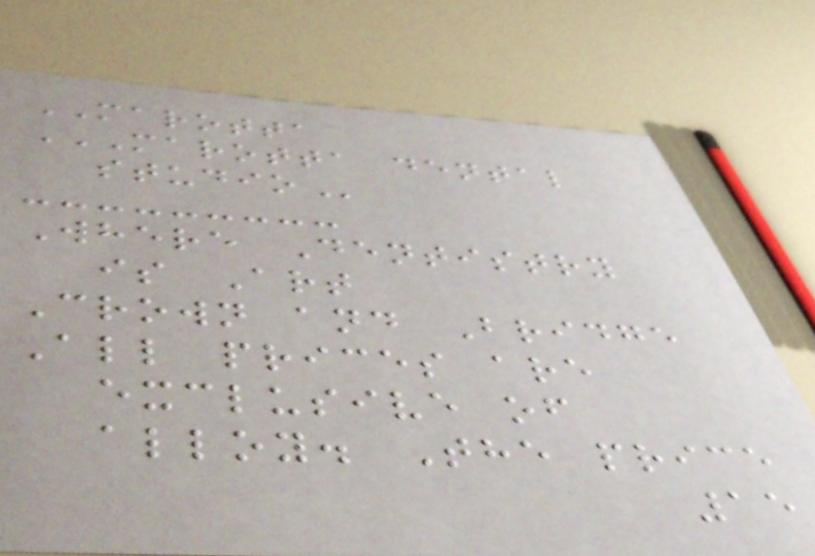MAROTTA
MAROTTA DENTAL
STUDIO
Where Dentistry
is Art
Crown and Bridge
All prices are
exclusive of
alloy. The price
15
